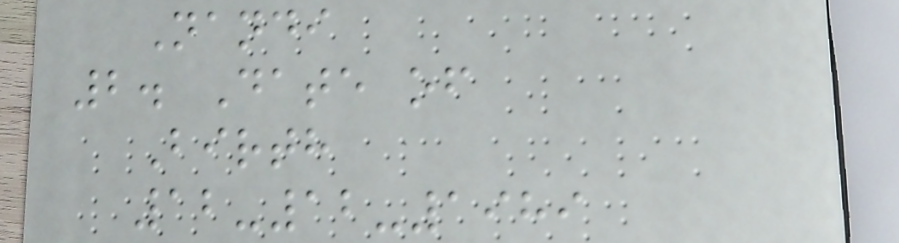Nandi
2. Date of
Birth
12-12-1989
